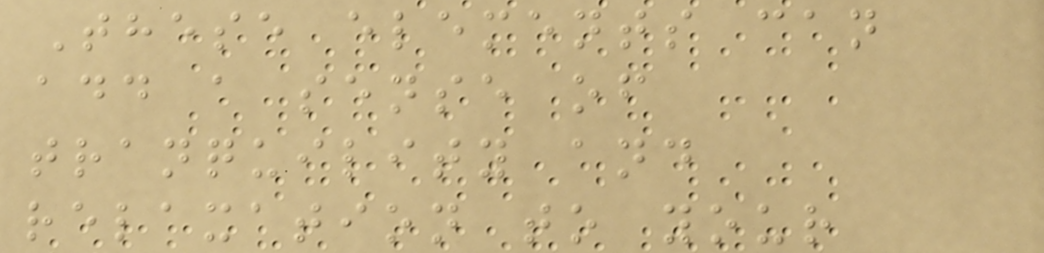These elements can
add a sense of
tranquility and
relaxation to your
